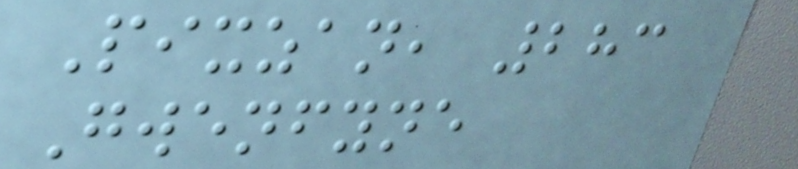Pixzan, 283
Gwenfyne
